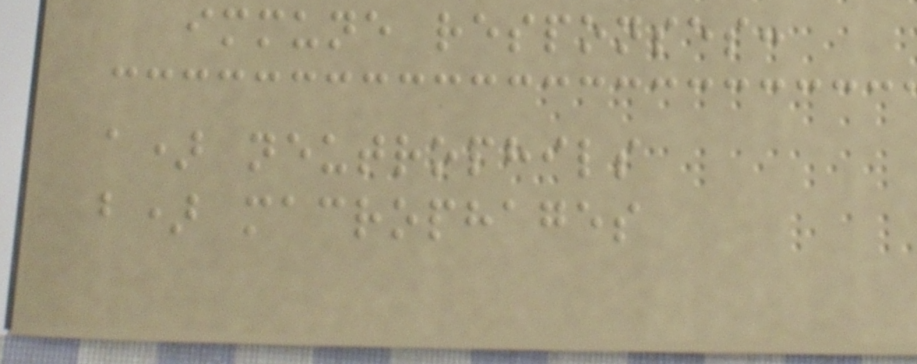immune responses:
a) neutrophils
b) macrophages
